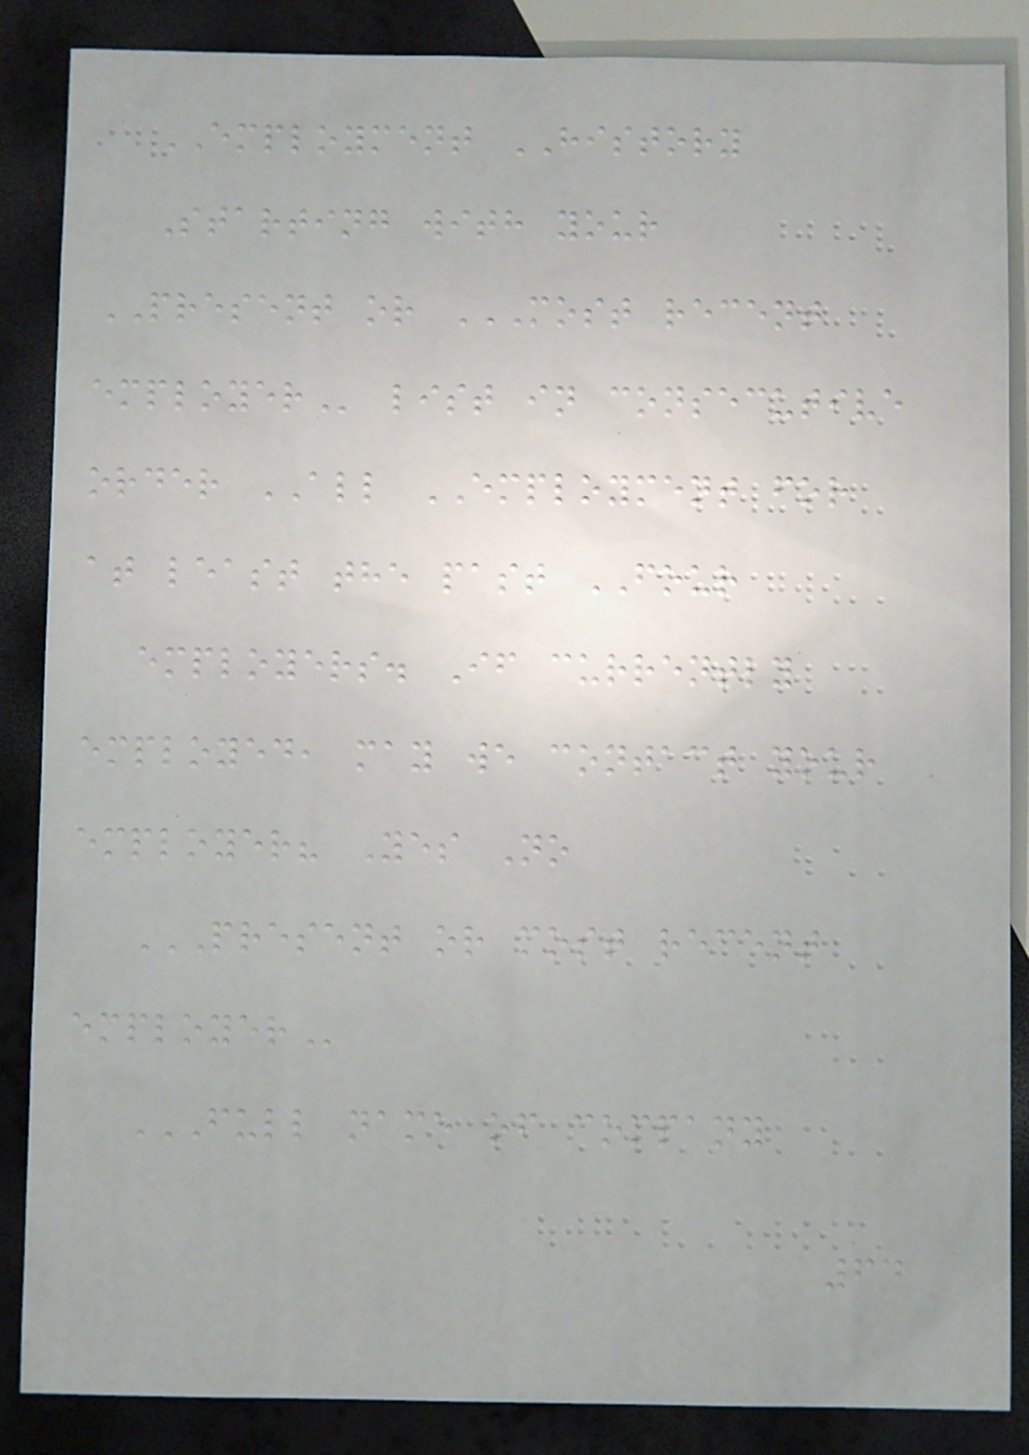EMPLOYMENT HISTORY
Starting with your
PRESENT or MOST RECENT
EMPLOYER list in consecutive
order ALL EMPLOYMENT for
at least the past FOUR
employers. If currently
employed, may we contact your
employer? Yes No
PRESENT OR MOST RECENT
EMPLOYER
FULL NAME OF COMPANY
64
